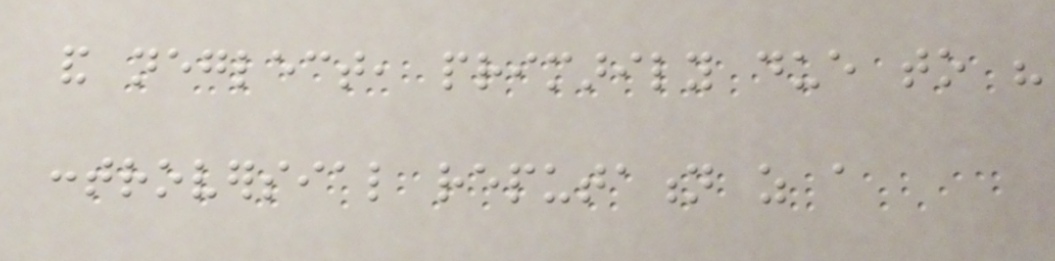and neglect, primarily due to his
controversial reputation as a
